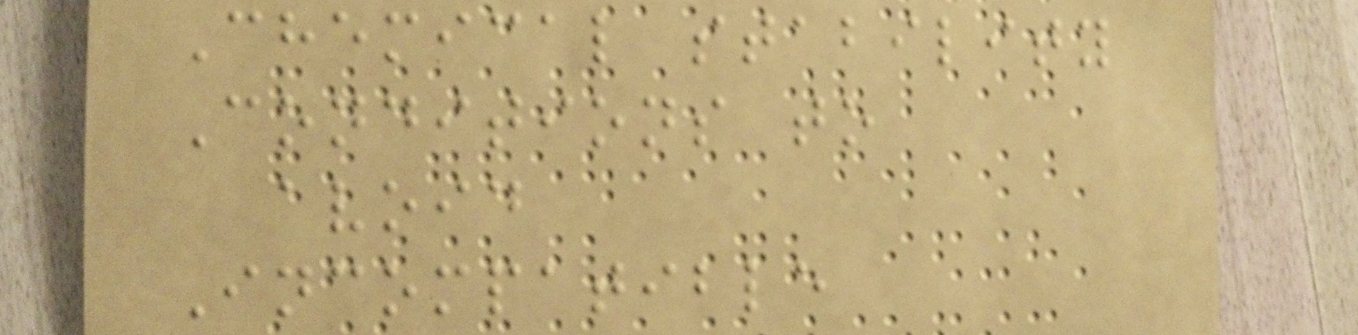Chemical stability
Conditions to
avoid
Incompatible
